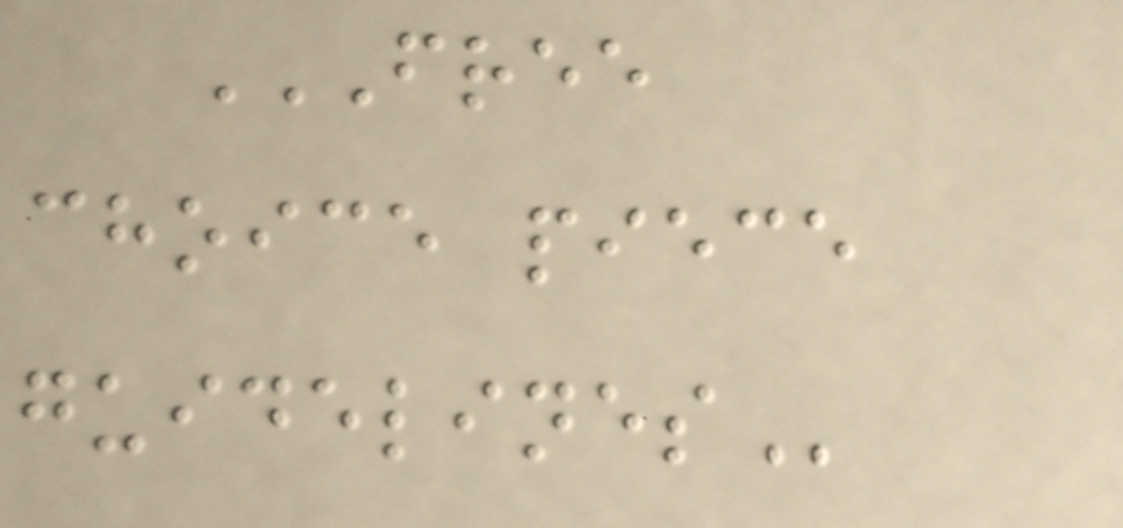FREE
CHOICE PIECE
GUIDELINES
